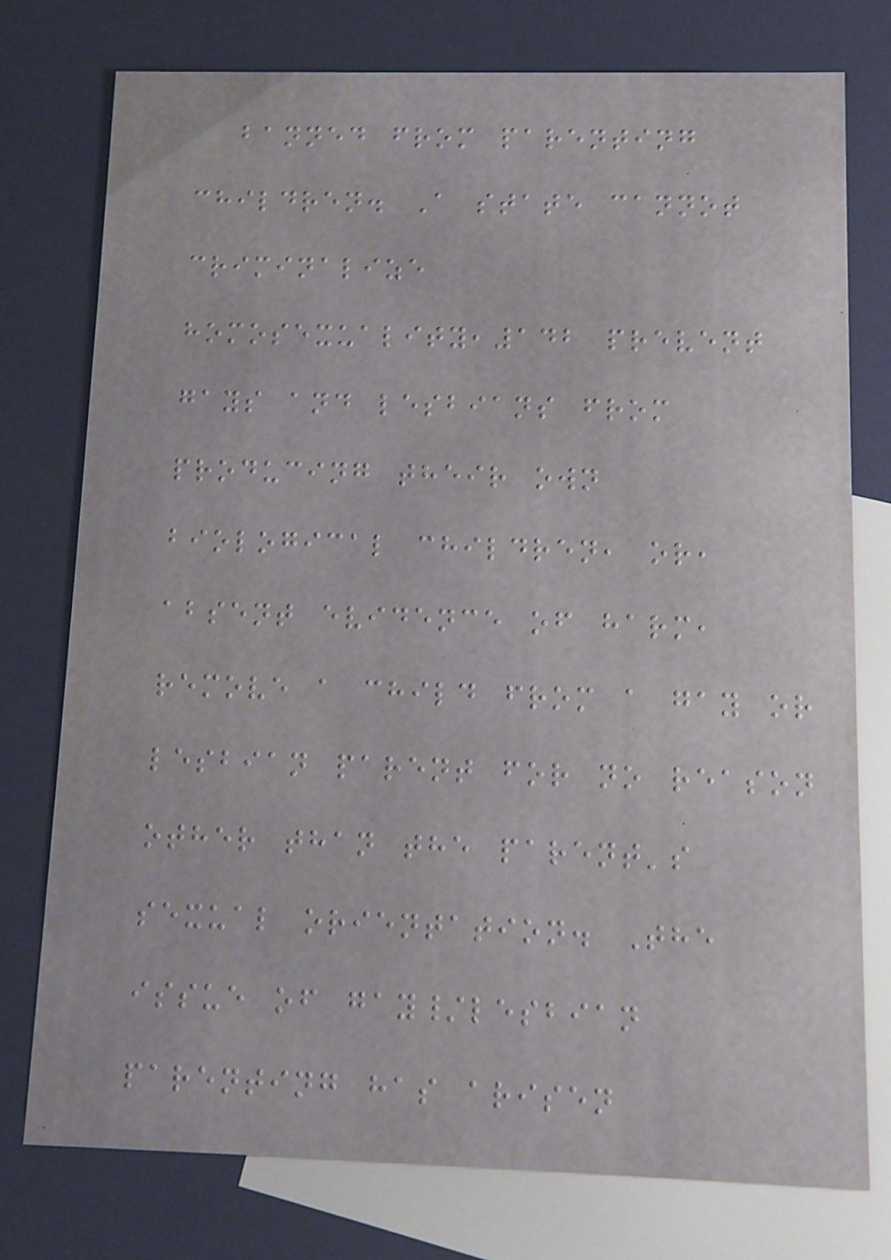banned from parenting
children. A state cannot
criminalize
homosexuality,142 prevent
gays and lesbians from
producing their own
biological children, or,
absent evidence of harm,
remove a child from a gay or
lesbian parent for no reason
other than the parent's
sexual orientation. The
issue of gay/lesbian
parenting has arisen
